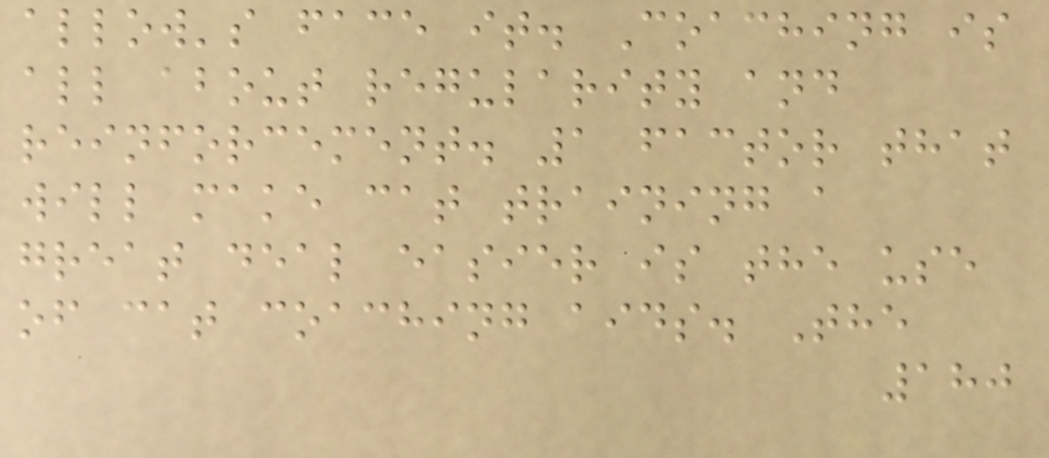allow's face it. Coaching is
all about regularity and
reinforcement. 1 factor that
will make cat training a
great deal easier is the use
of cat coaching aids. The
180
